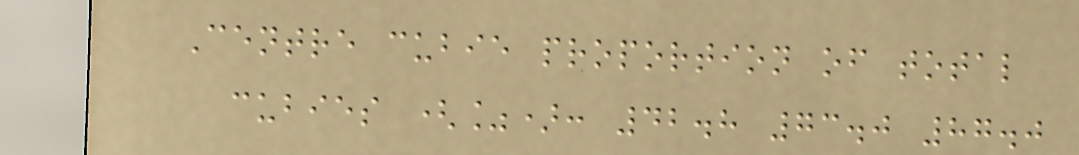Centre cubie proportion of total
cubies (%): 42.8 73.0 87.0
